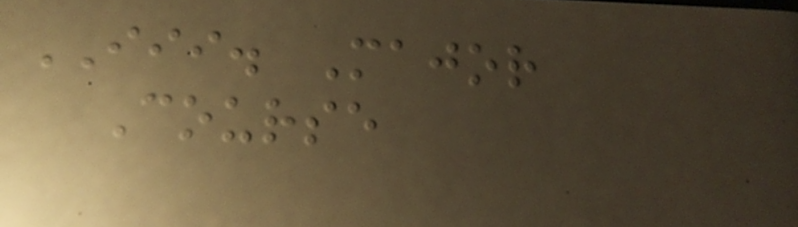III. Major
Course
